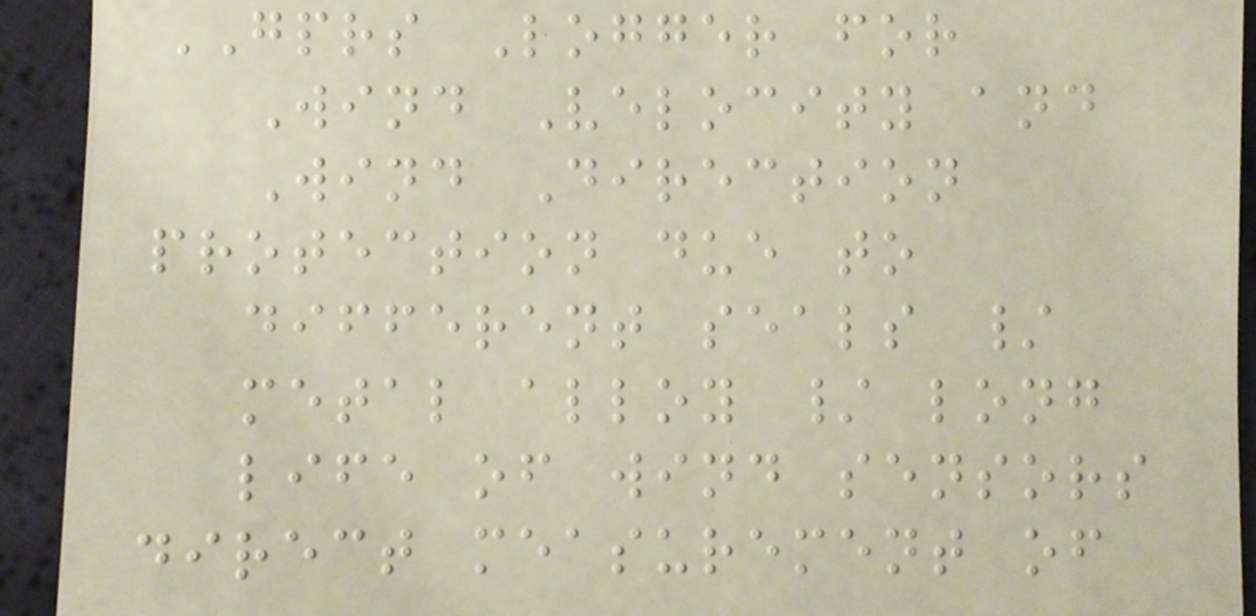GPRS Logger for
Wind Velocity and
Wind Direction
protection due to
different seals /
metal alloy / long
life of wind sensors
direct measurement of
